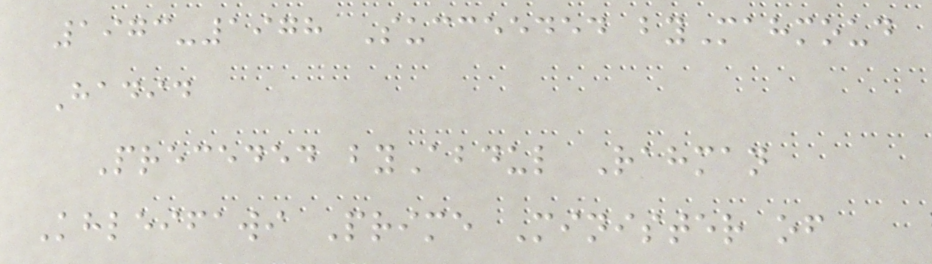1973-1978 Succeeded byMahmoud
Hadid
Preceded byAbdul Rahman
Khleifawi Prime Minister of
